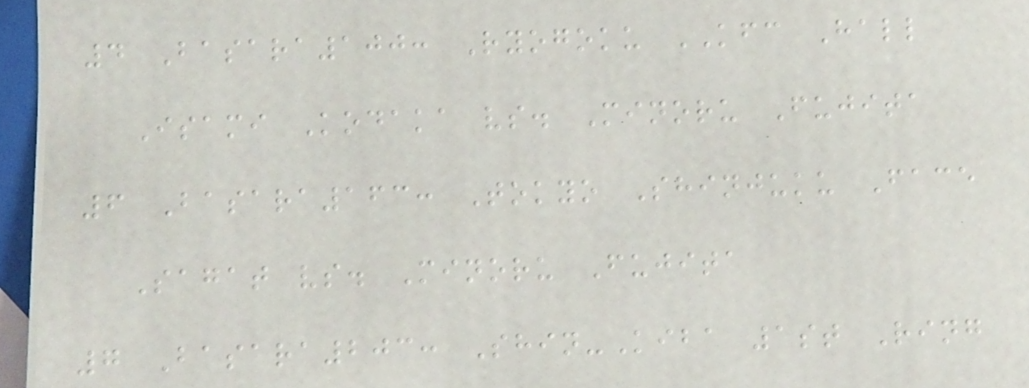4 Basara100: Ryogoku KFC Hall
Isami Kodaka vs. Minoru Fujita
6 Basara163: Tokyo Shinjuku Face
Sagat vs. Minoru Fujita
7 Basara203: Shin-Kiba 1st Ring
